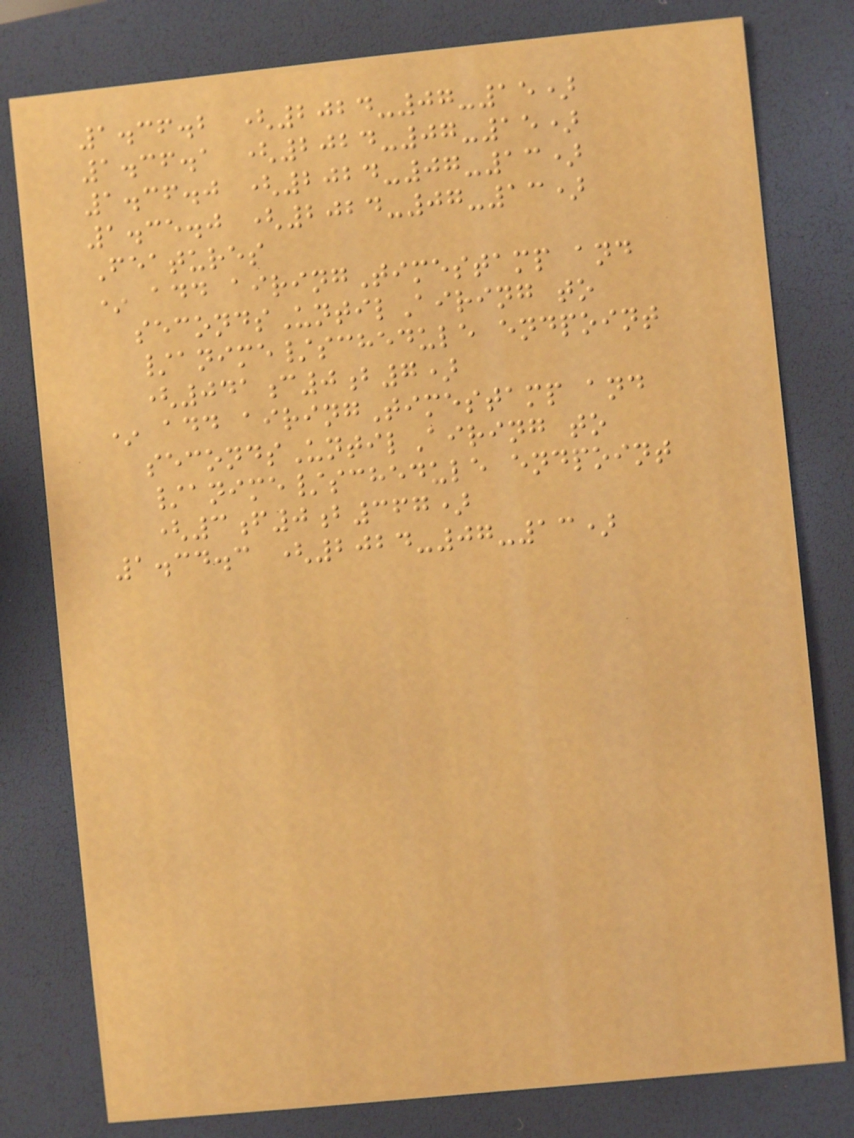1.36.2 (2024-07-15)
1.36.1 (2024-07-15)
1.36.0 (2024-07-13)
1.35.0 (2024-07-13)
Features
* add airingTimestamp and
secondsUntilAiring to
/anime/schedule endpoint
(041c0b7)
* add airingTimestamp and
secondsUntilAiring to
/anime/schedule endpoint
(3f0b367)
1.34.3 (2024-07-13)
